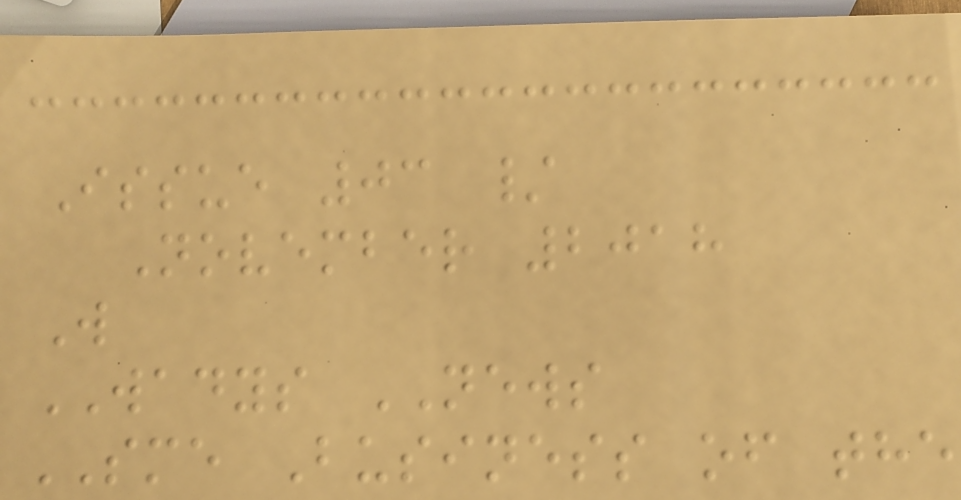Issue 03 /
November 2018
W
WADYS NEWS
SME Business of the
